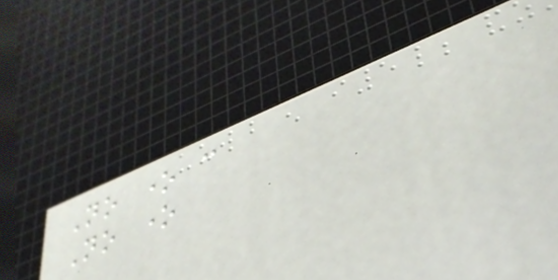No one can
No one
